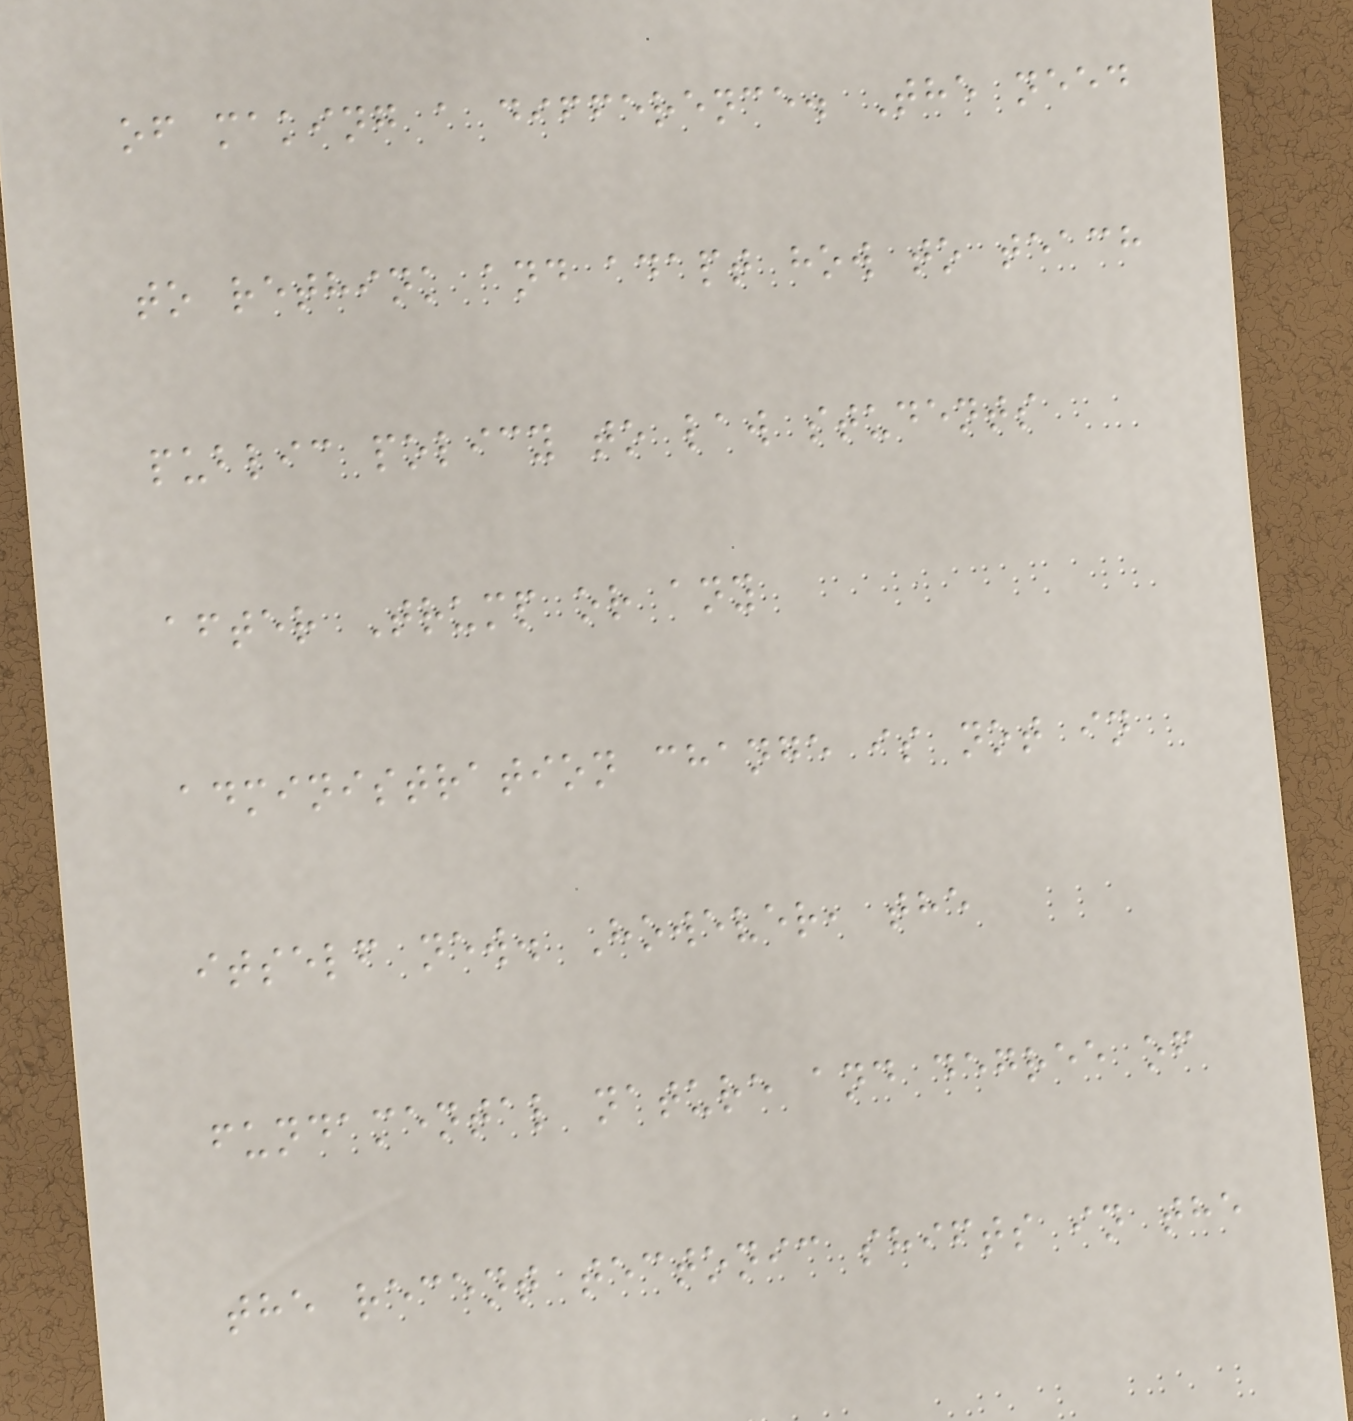of making a difference. The need
to rethink and adapt how to teach
public policy to law students
after Trump or any
administration change is not in
itself new. However, the
fundamental nature and degree of
the recent tectonic shifts in the
